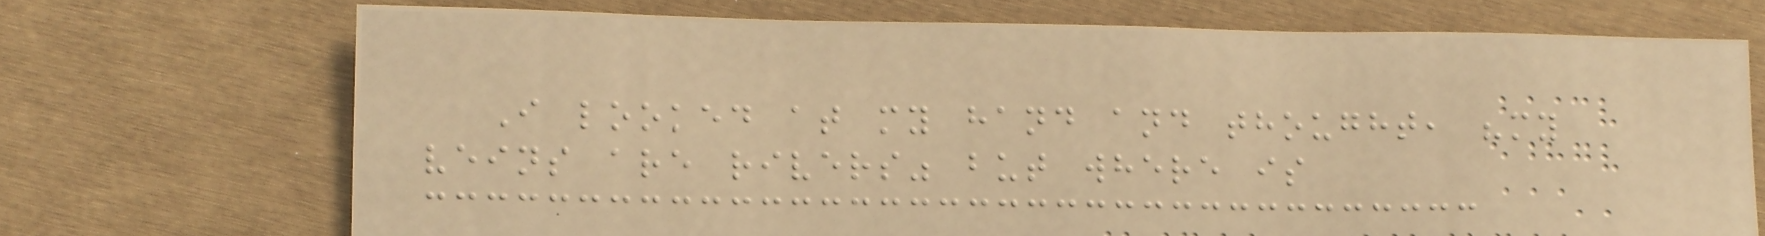I looked at my hand and thought, "my
veins are rivers" but where is
